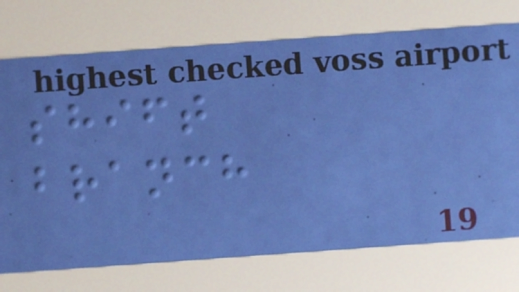shift
branch
